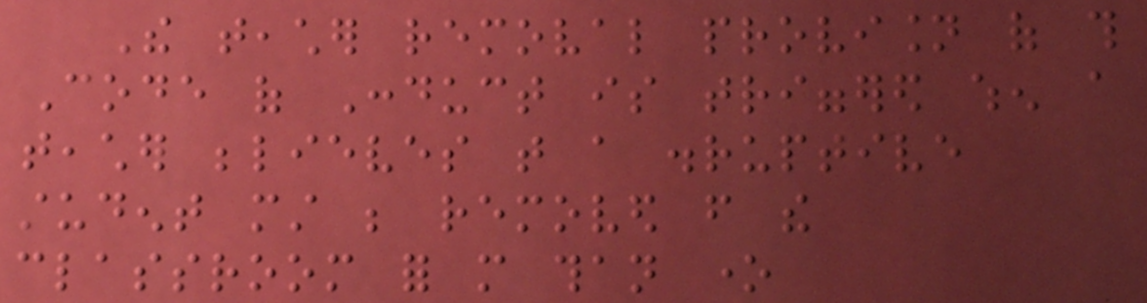The teacher removal provision of this
Code of Conduct is triggered when a
teacher believes that a disruptive
student must be removed from the
classroom for more than one
